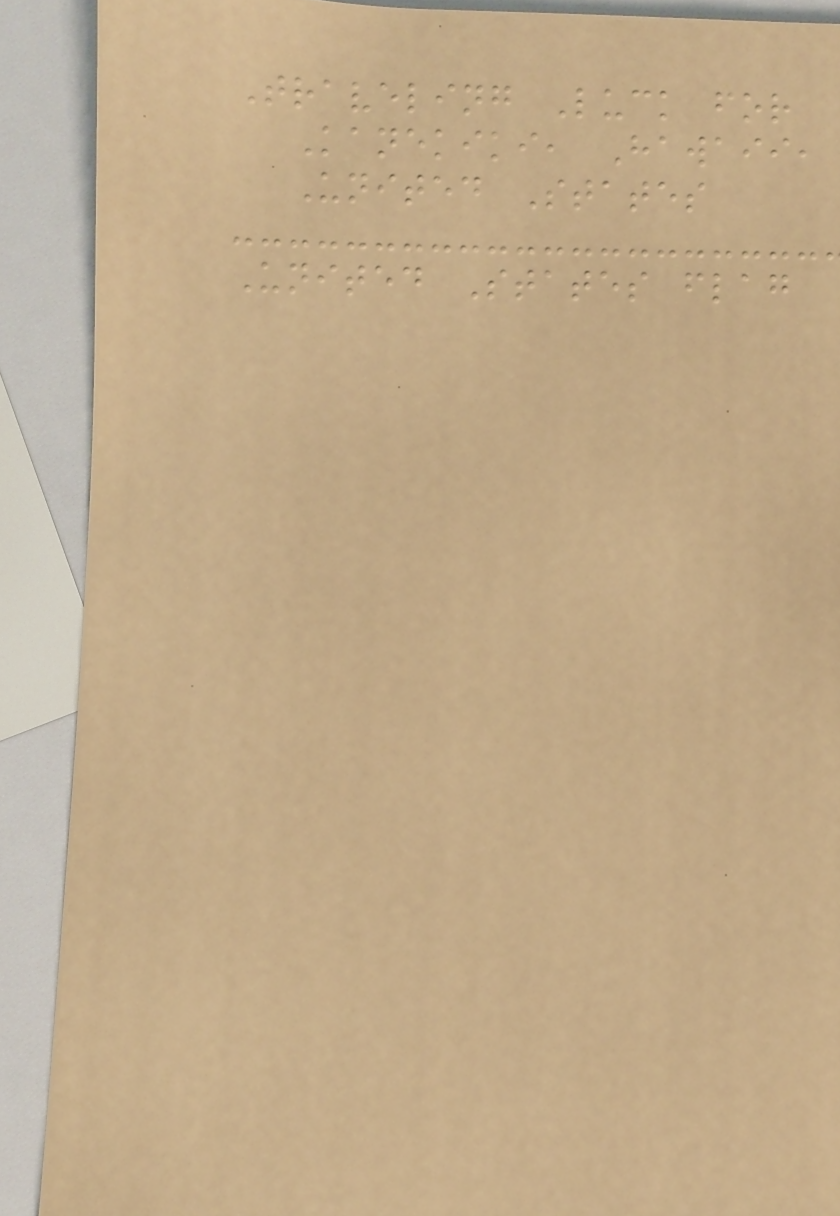Traveling Luck for
Kanekiki, Hawaii,
United States
United States flag
